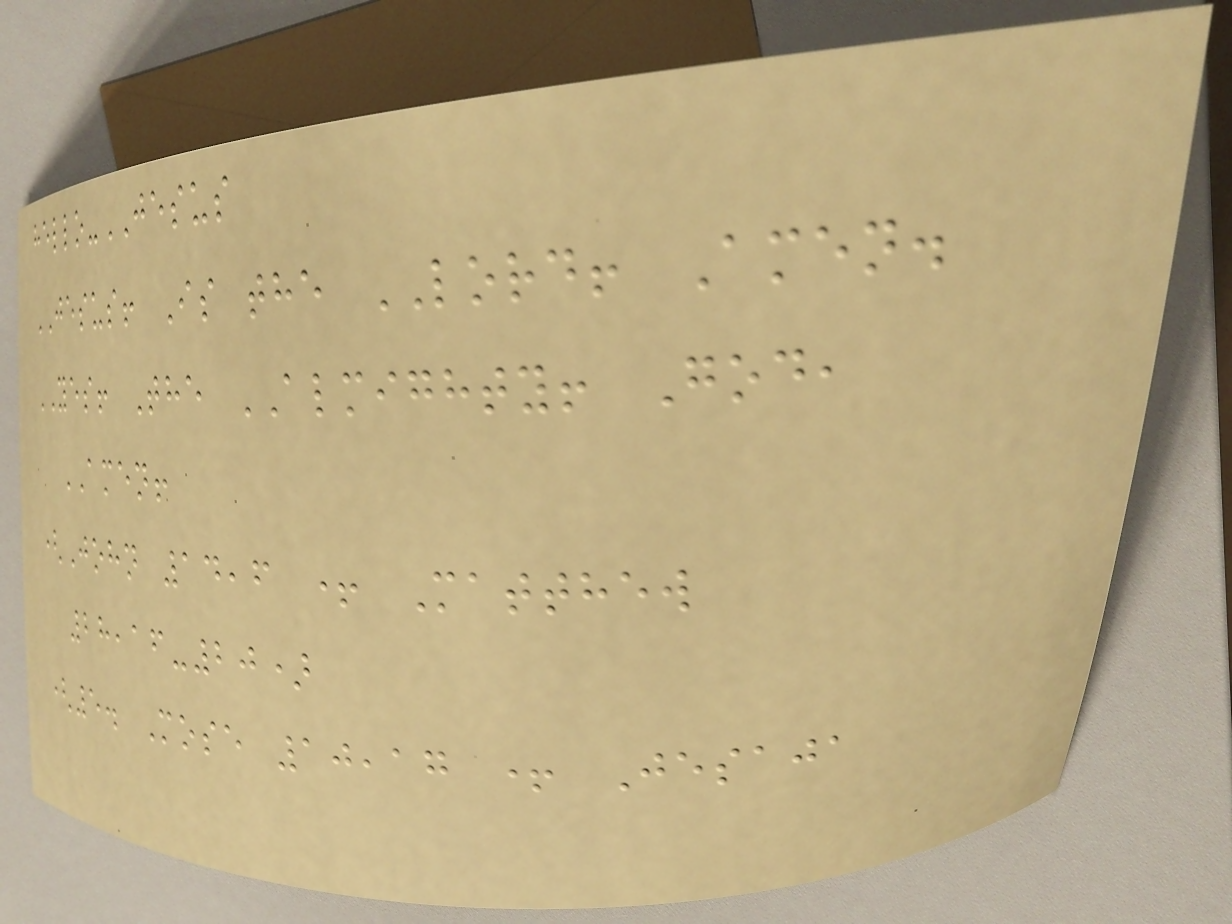hello-JESUS
JESUS! Is the LORD! Amen.
YES! The ALMIGHTY! God,
AMEN!
(John 14,6 + Matthew
28,16-20)
(5. Mose 10,17 + Jesaja
